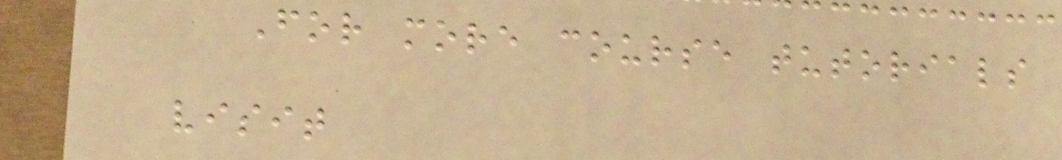For more course tutorials
visit
